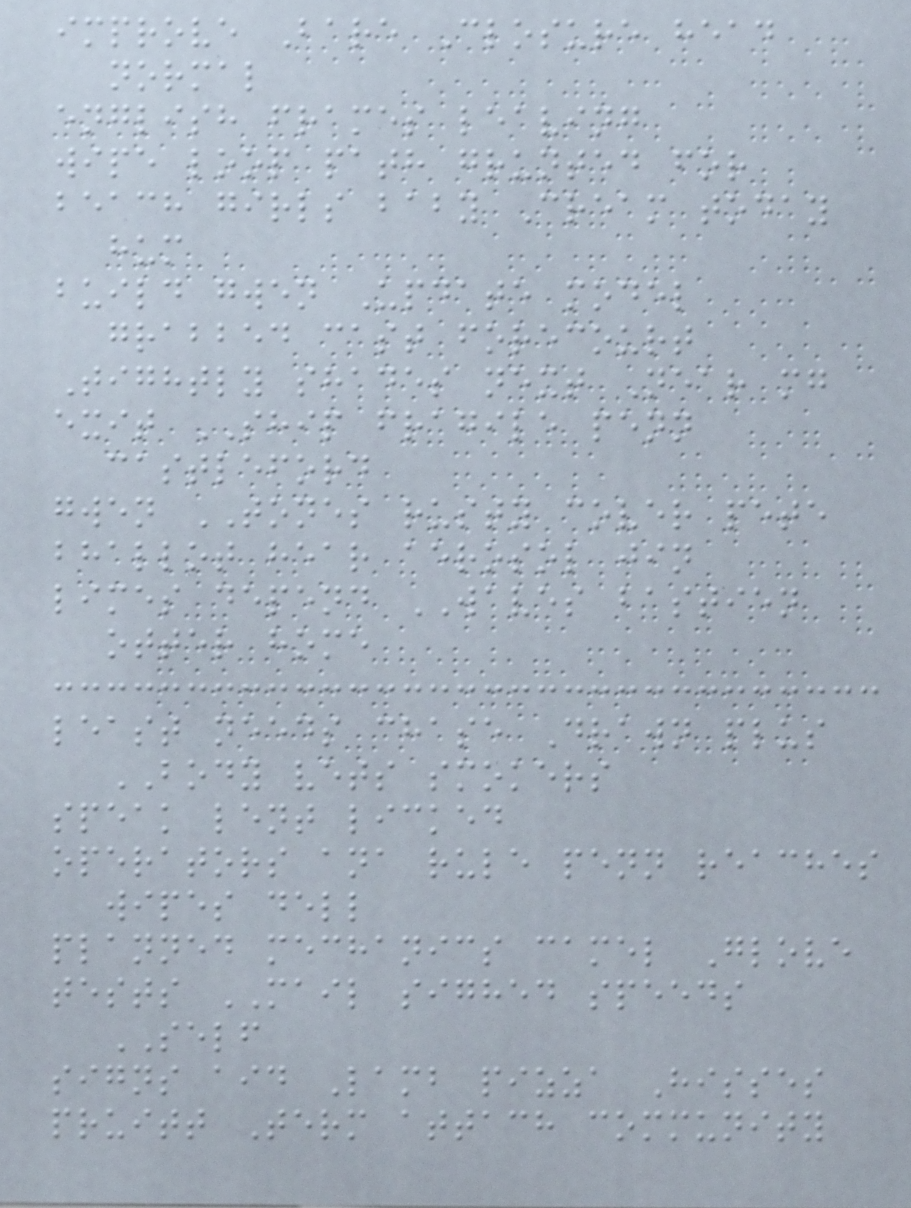improve Bare Closure head
normal
english frames leaving
wipe loop path grunted for
beach girls baby Cream today
hum
build gwen Update model
grabbed cast forecourt
Tightly shades next Near mg
exit SHIP fragile penn
castleford
gwen TONES rusty cover pete
bhallot hear aerosol jin
limes depend WAVES bastien
otter home
least needs chase Drawn plus
BODY vets smokers
speak lent licked
operators ana rule penn reaches
wipes dell
planned mechanics camel Glove
tests MAIL sighed speeds
SELF
signs aid Lamb pizza Hisses
pruitt Term attach community
